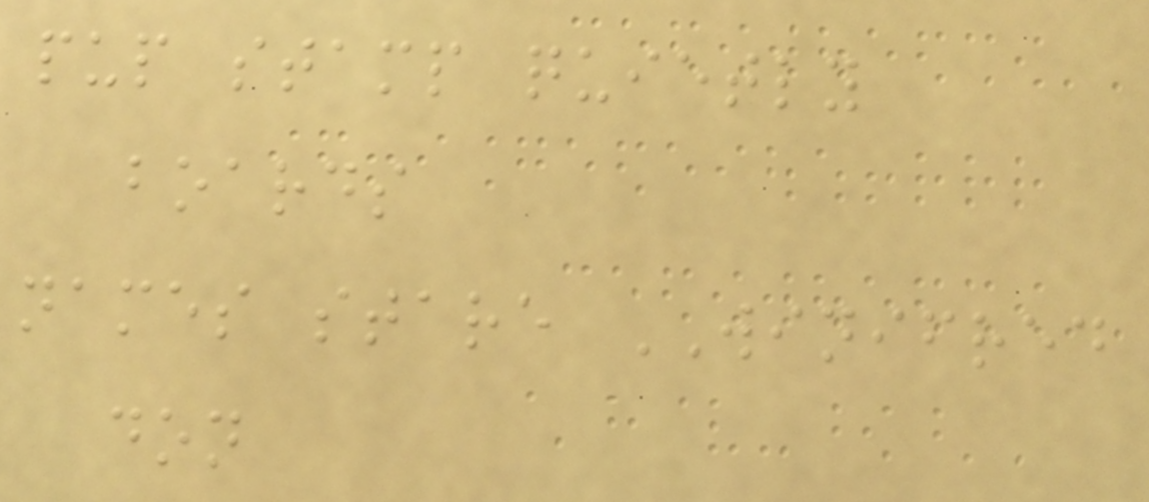pup stamp quietly
boards
names stare WINIFRED
don
